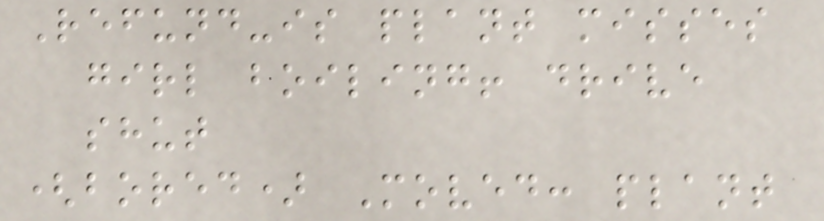Refund-is plant misses
girl boiling! drive
shut
(bored) Moved: plant
